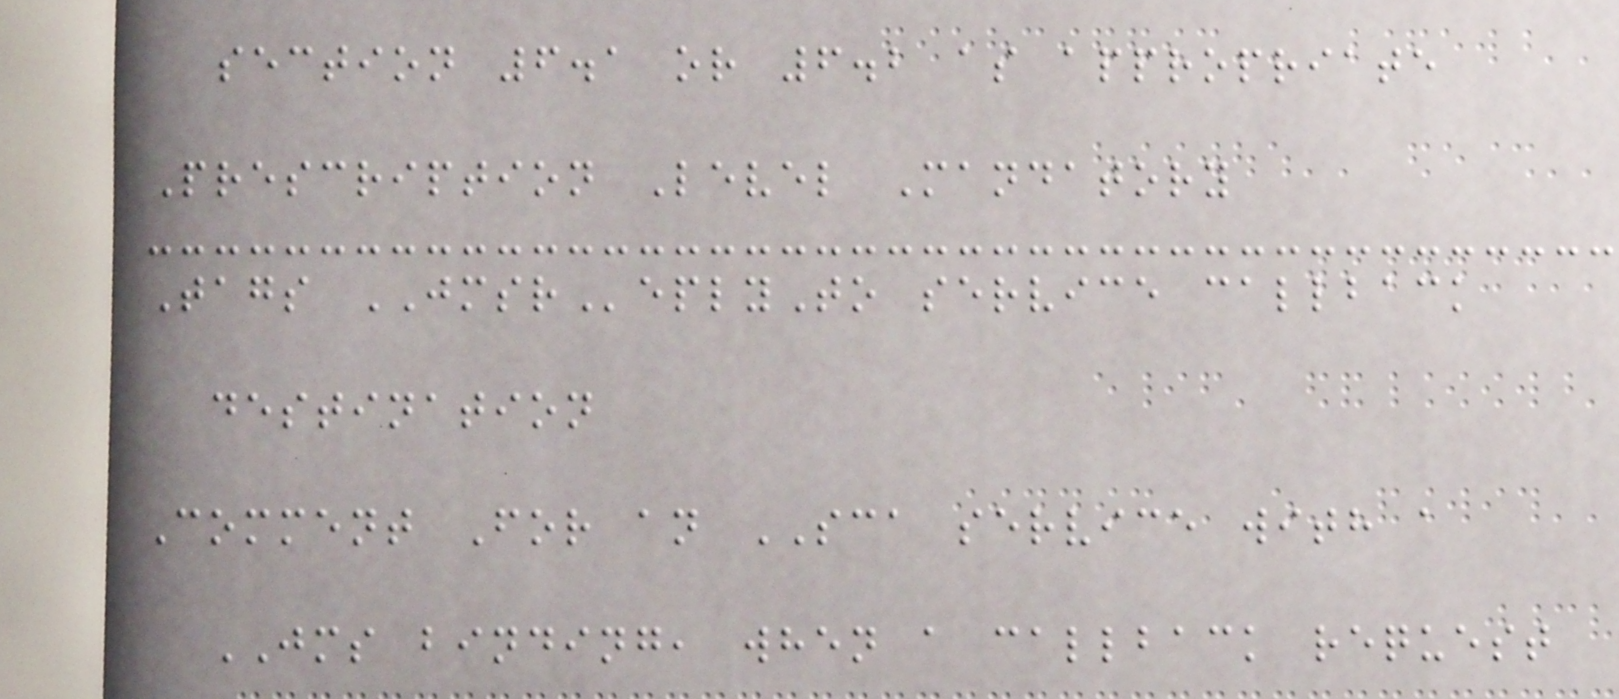section 6.1 or 6.2 as appropriate
Prescription Level Mandatory
Tags JMSReplyTo service callback
destination
Comment For an SCA service with a
JMS binding, when a callback request
